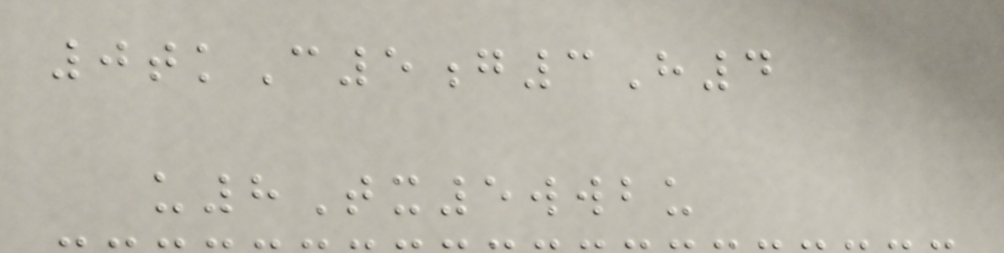0tkC5g3H4
u8Tx5wwbu
